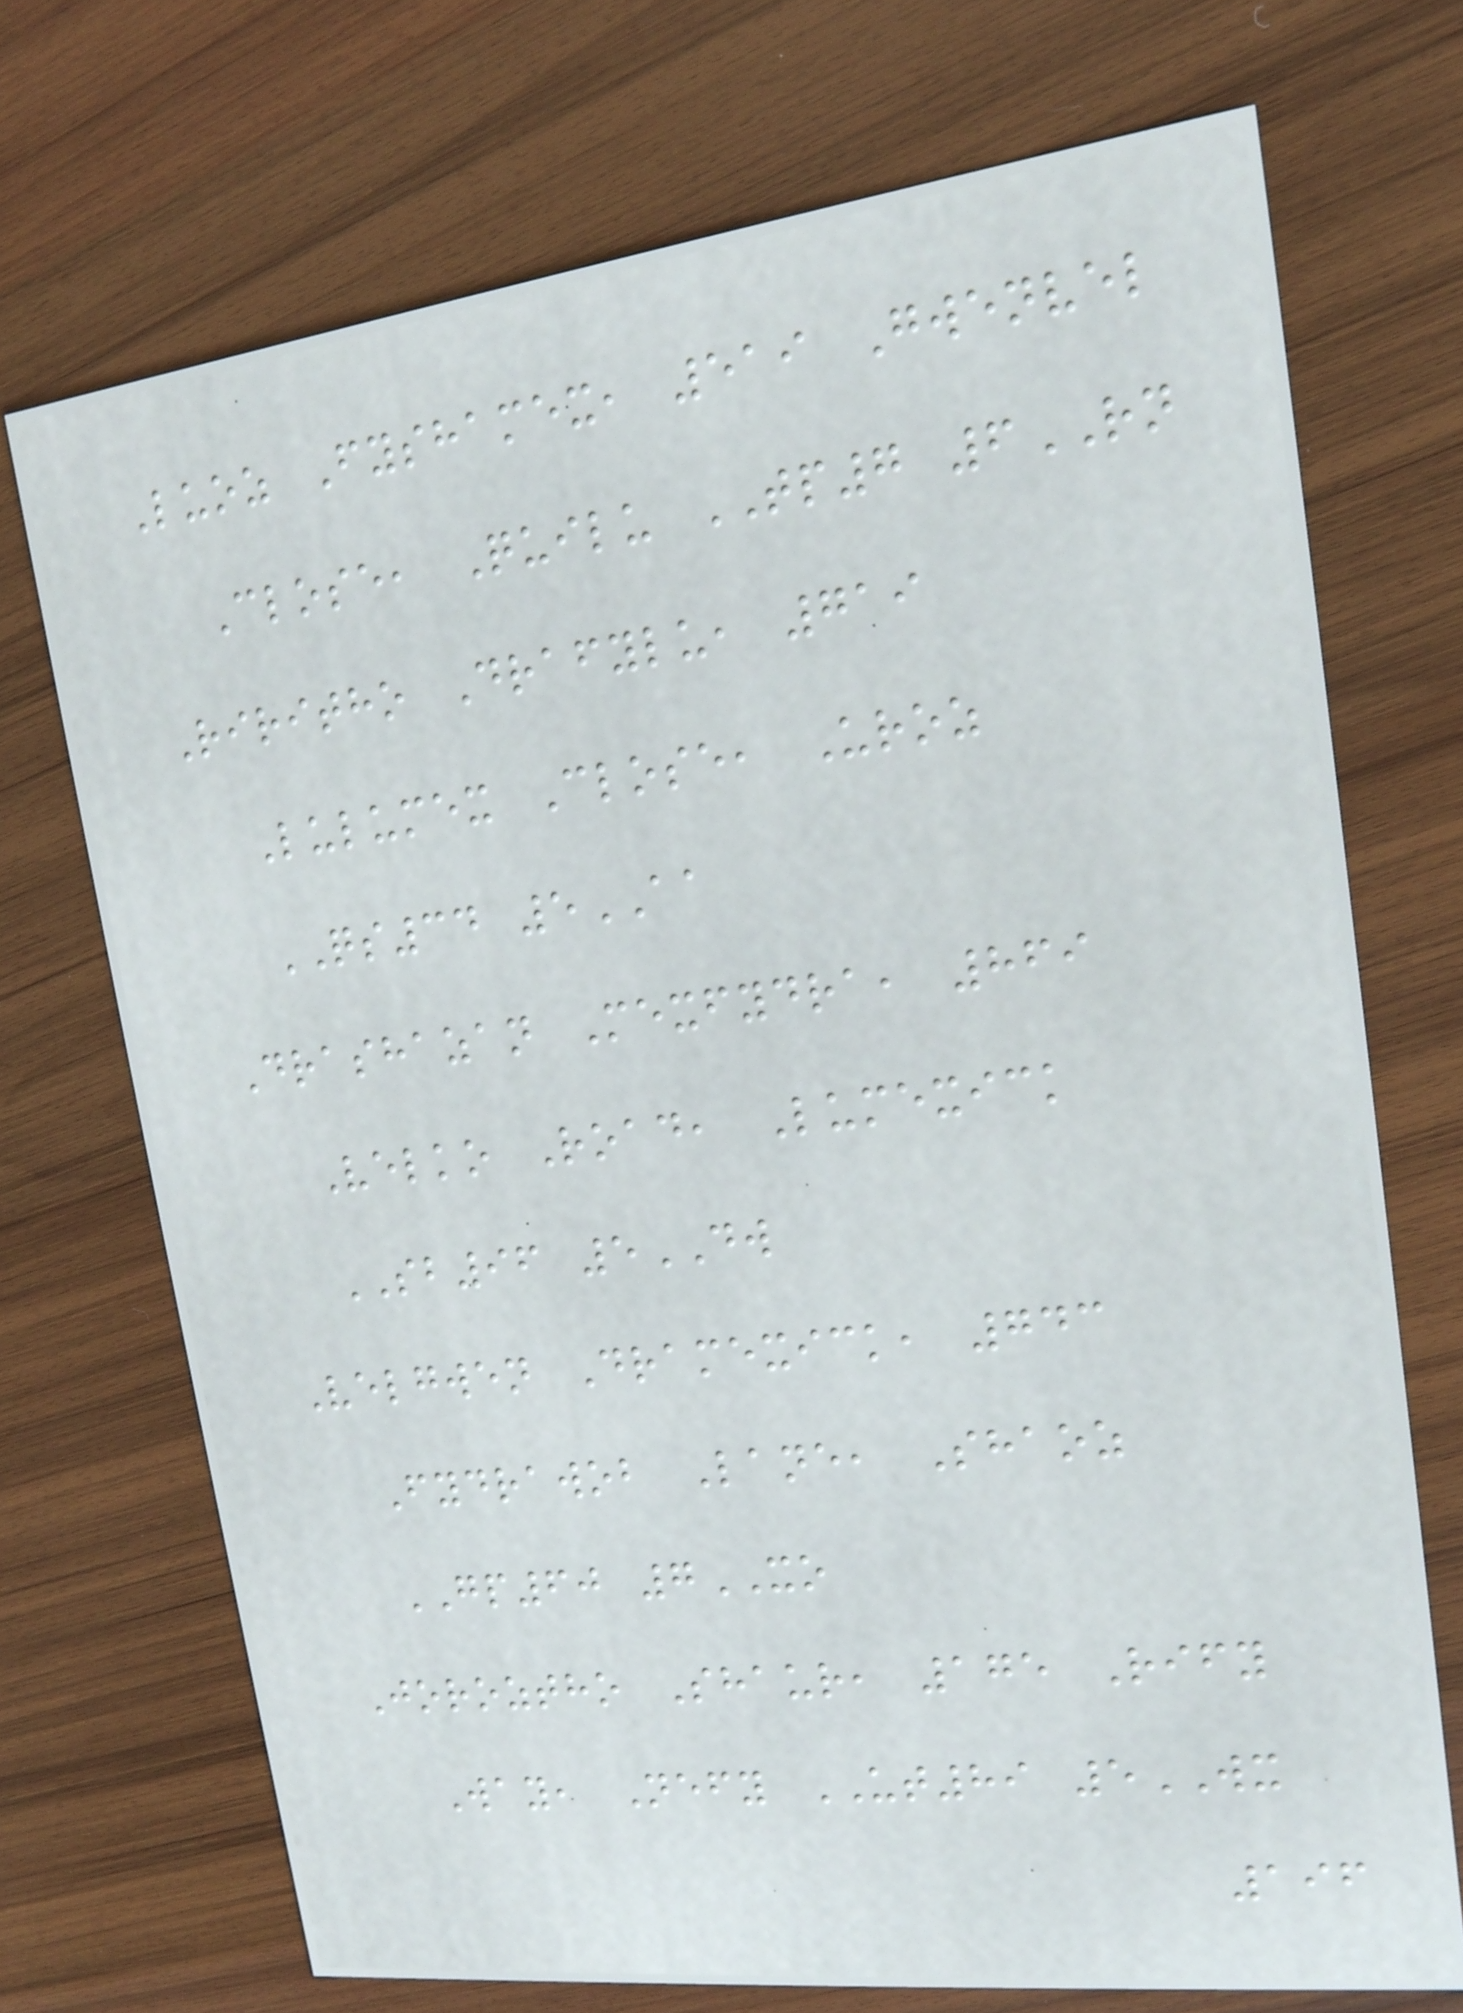Luoz Fyshamex, 519 Gwenvel
Close, Quilu TP7 6RN
Riritho Drafylu, 719
Lulumex Close, Uroz
QS34 5AA
Drashazan Mexfydra, 869
Velko Road, Lumexick
SB96 5DW
Velgwen Dramexick, 743
Fydrawob Lane, Shaoz
GP60 7XO
Joroztho Shaur, 175 Rify
Way, Nefy UT89 5WX
196
